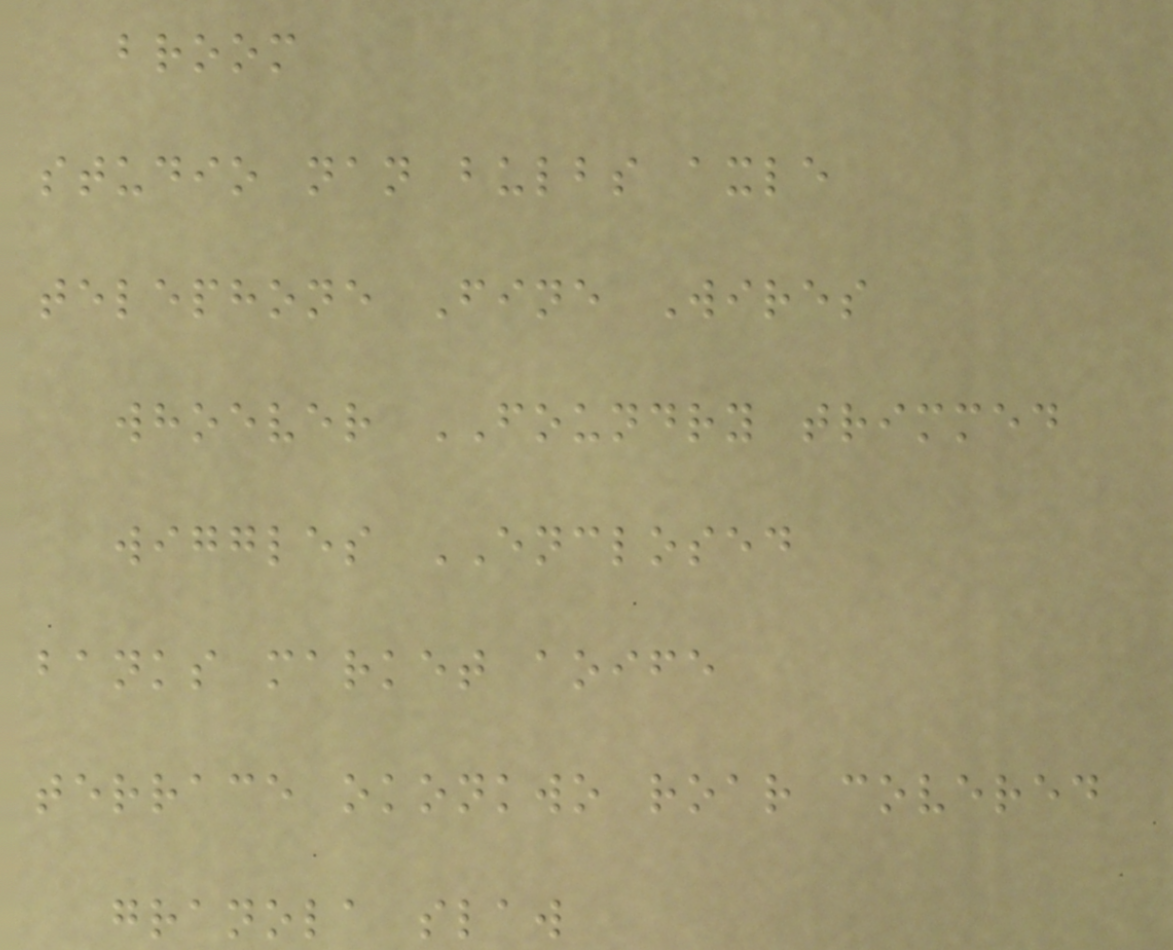broom
studio nan bulbs axle
telephone Fine Wires
whoever FOUNDRY trimmed
wiggles ENCLOSED
banks market aoife
terrace okonkwo roar covered
granola slaw
